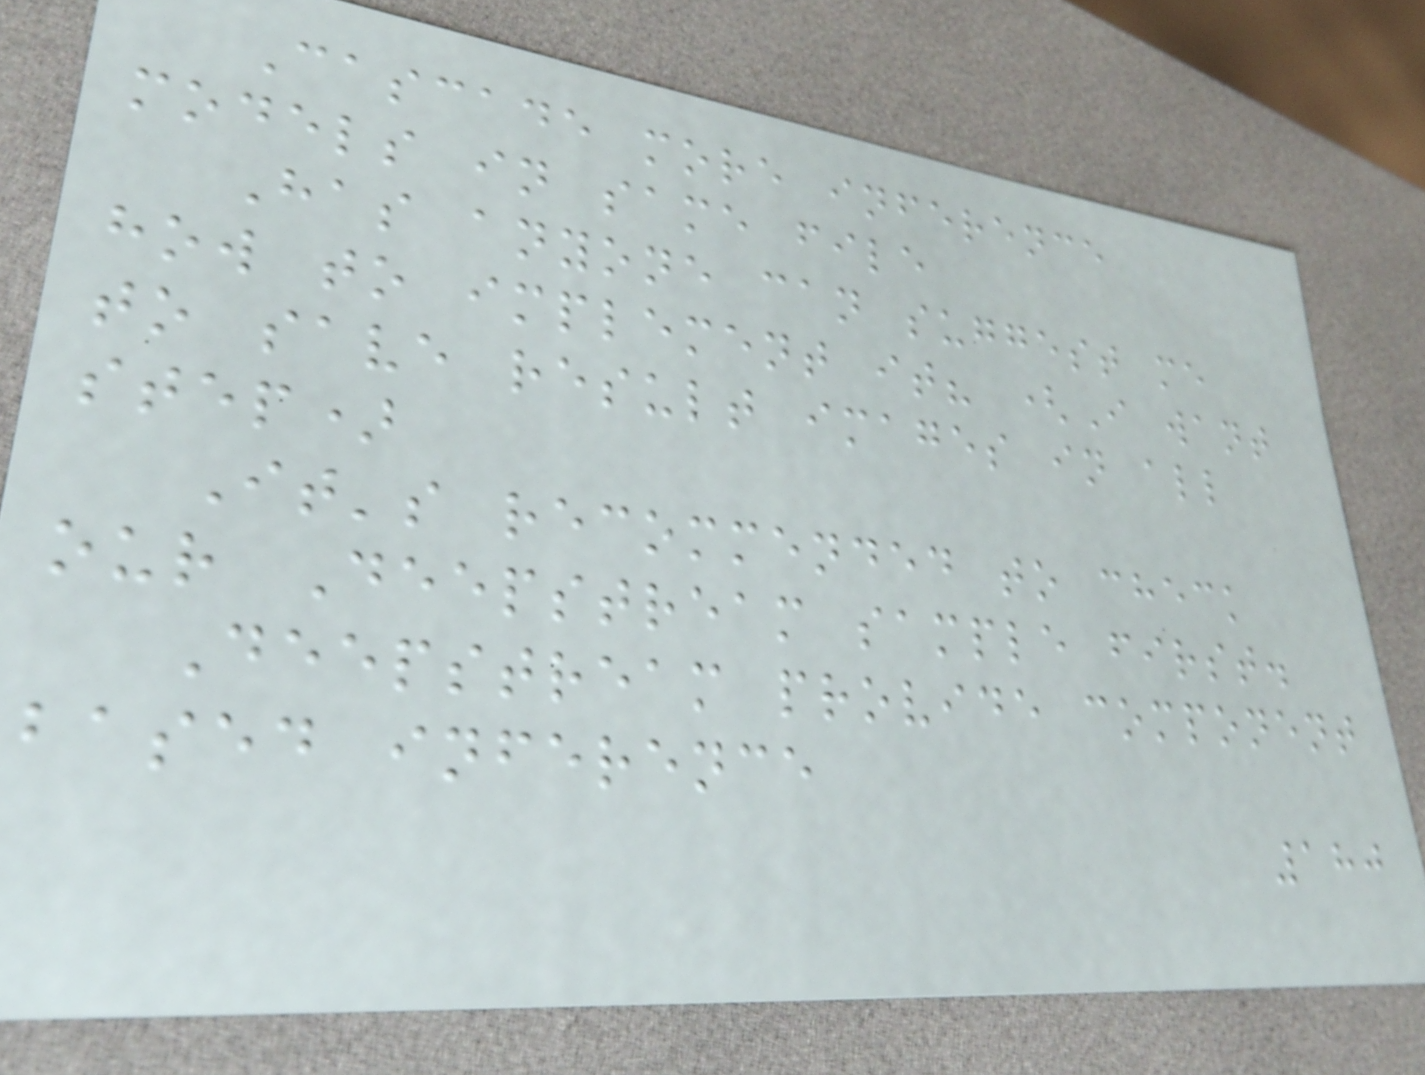Cascade more inference
models in same file
Has anyone can suggest me
how to implement it? (I want
to save result images in all
step)
It's recommended to check
our Deepstream sample first.
Deepstream provide component
based inference
180
